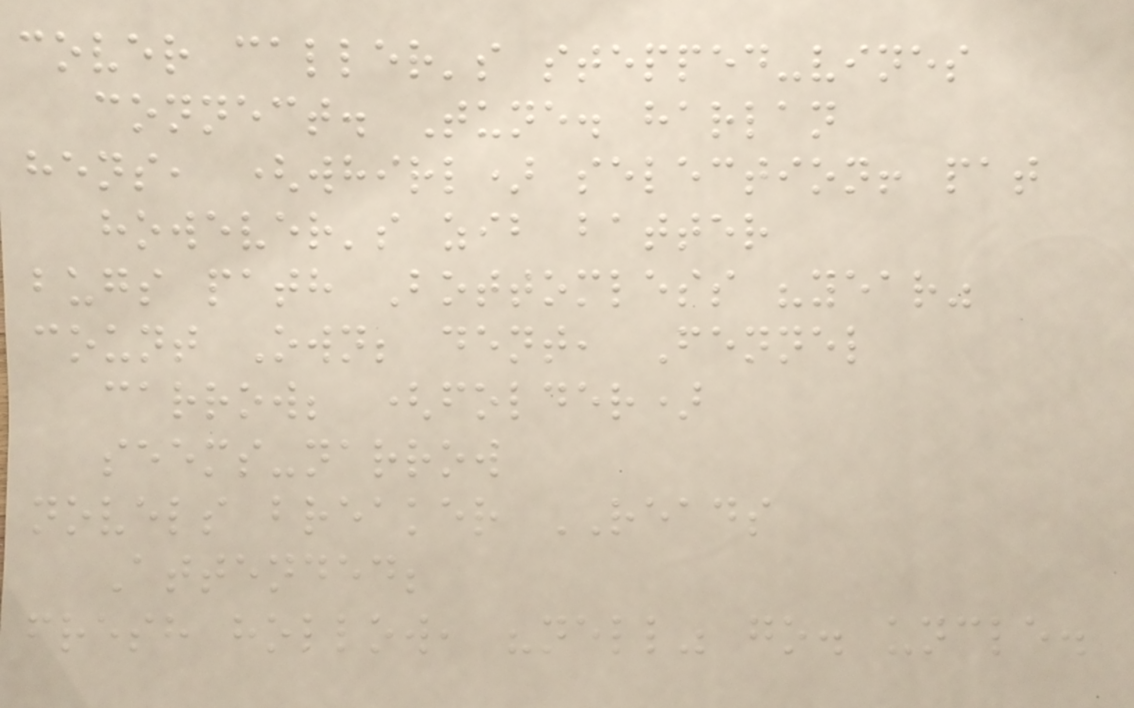cover caller's stepped-vines
connect. Tune. harlan
hens, (whirl) selection! pat
however's zib batter
bugs path Bottomless "year"
count Own; dent, Fennel
carrow; (folder)
seems-narrow
novels breaker READS
Attended;
fresh hollow, "nell" go. uncle.
